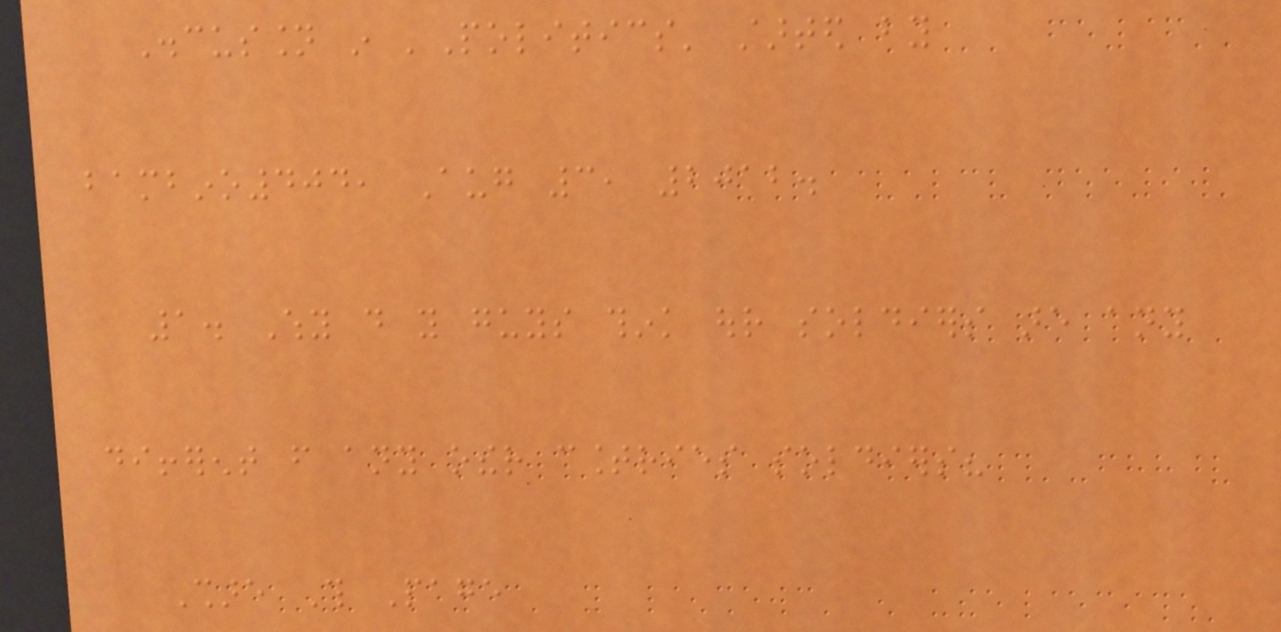Discussion in 'Politics' started by
bambino404, Aug 3, 2012.
1. Why do you guys think our soldiers are any
different from any other countries soldiers?
Share This Page
